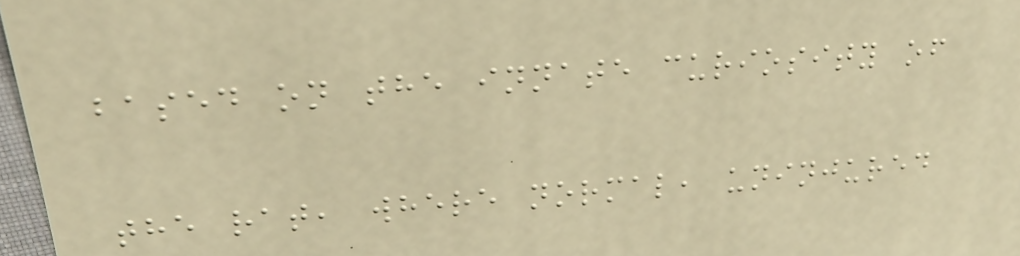based on the innate curiosity of
the rat, where normal, uninjured
